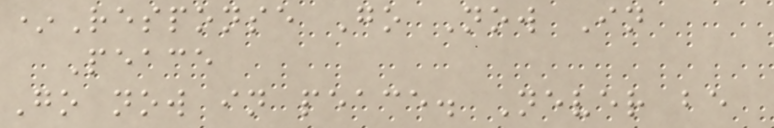*Response Go Now In
Peace
Go now in peace. Never be
